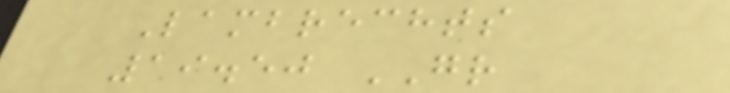Lambrechts
19.50 GR
